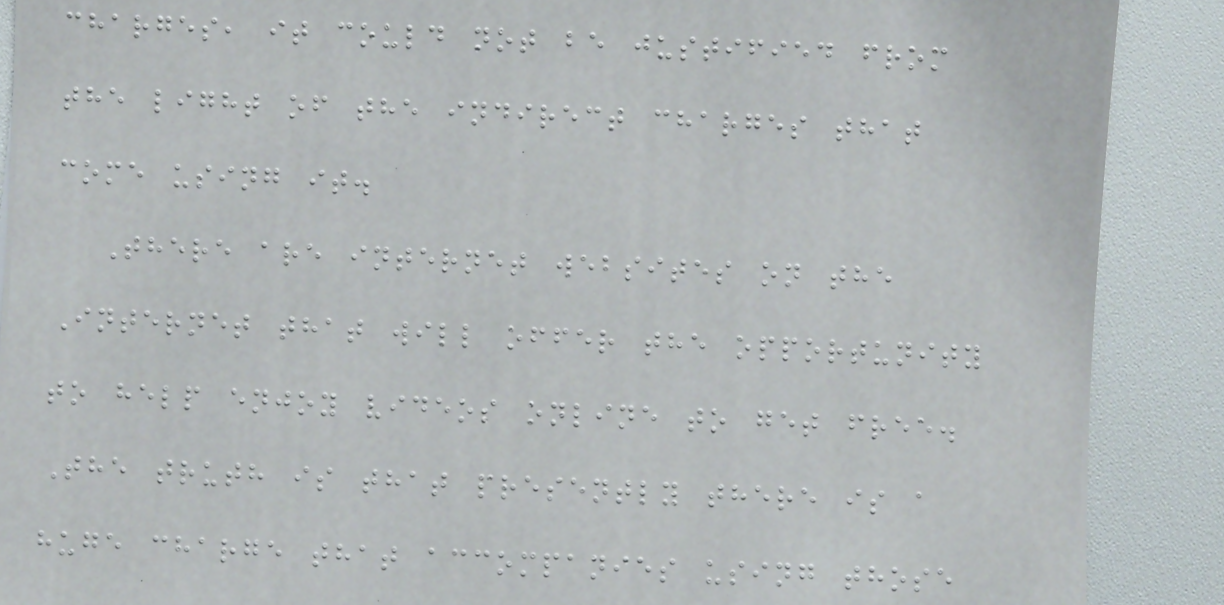charges, it could not be justified from
the light of the indirect charges that
come using it.
There are internet websites on the
Internet that will offer the opportunity
to help enjoy videos online to get free.
The truth is that presently there is a
huge charge that accompanies using those
